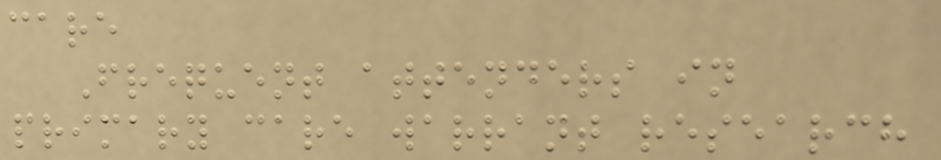care
Frequent attenders in
primary care warrant research
